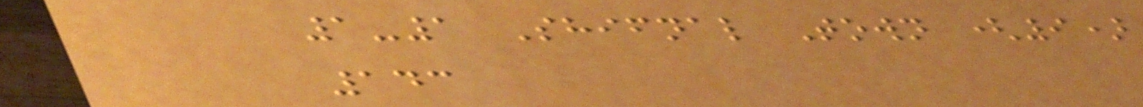1-1 Shifnal Town (9)
143
